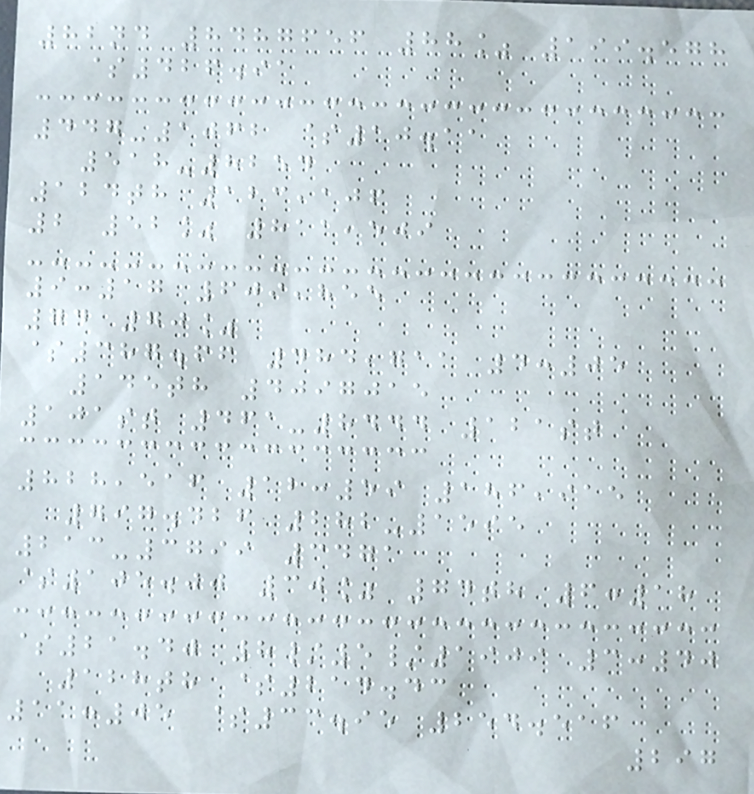82nd 8487656 88% 199.578
$426.91
447-1062 $10.11
518-8254
124th 123,106
2 52% 811,509
9:17 609,855
74 70%
$387.66 484,711 4:05
145th 4097015
101st 461-8444 121st
828,516 12:59 186,915
797.426 282-1595
213-3799 3471
$105.00 30% 74th 6:18
$21.40 8/5/1909 3:40
128th $214.43
11:05 $33.95 254.516
297
